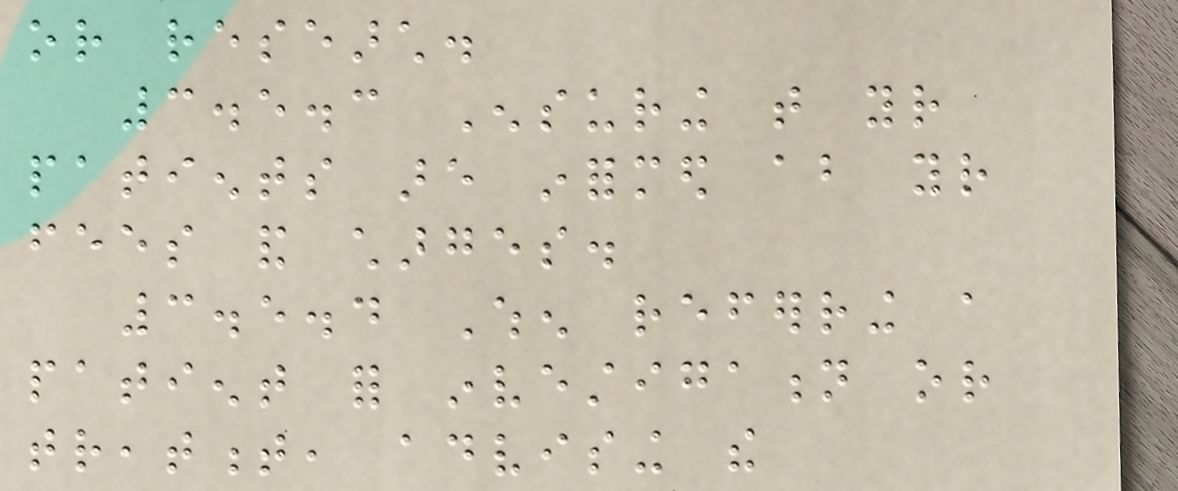or research.
3.5.3 Ensuring that your
patients are informed about your
fees and charges.
3.5.4 When referring a
patient for investigation or
treatment, advising the
